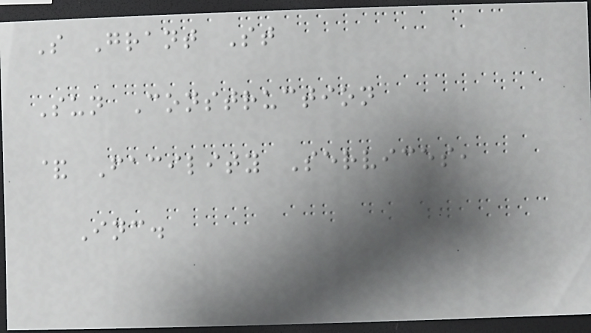S Grant St
Sun Construction
& Facility Services,
Inc.
